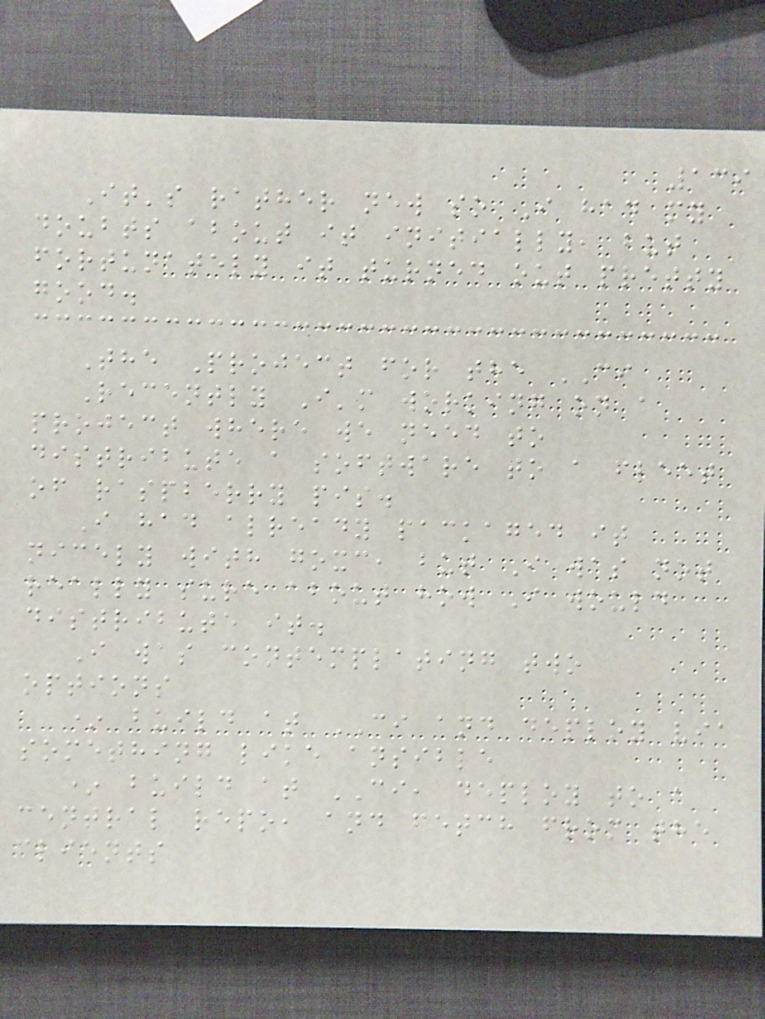139
It's rather new so I had my
doubts about it initially, but
fortunately it turned out pretty
good.
The Project for the CI
Recently I'm working on a
project where we need to
distribute a software to a fleet
of raspberry pis.
I had already packaged it
nicely with goxc, but I was not
really sure about how I would
distribute it.
I was contemplating two
options
* build at CI and deploy via
something like ansible
* build at CI, deploy to a
central repo, and fetch from the
clients
